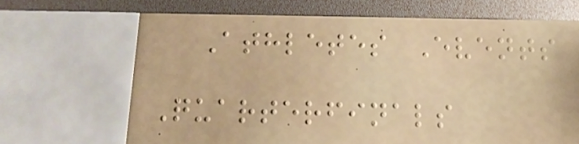Athletes Events
Quarterfinals
